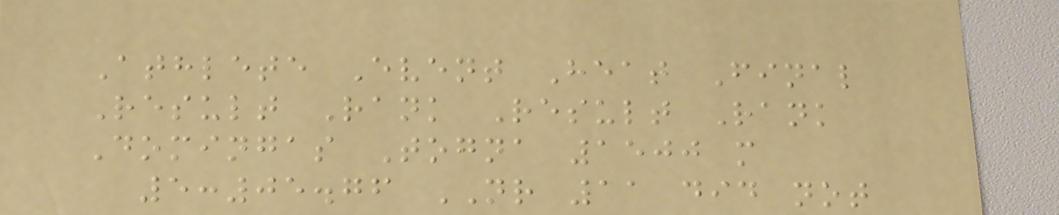Athlete Event Heat Final
Result Rank Result Rank
Domingas Togna 1500 m
5:05.76 NR 11 did not
